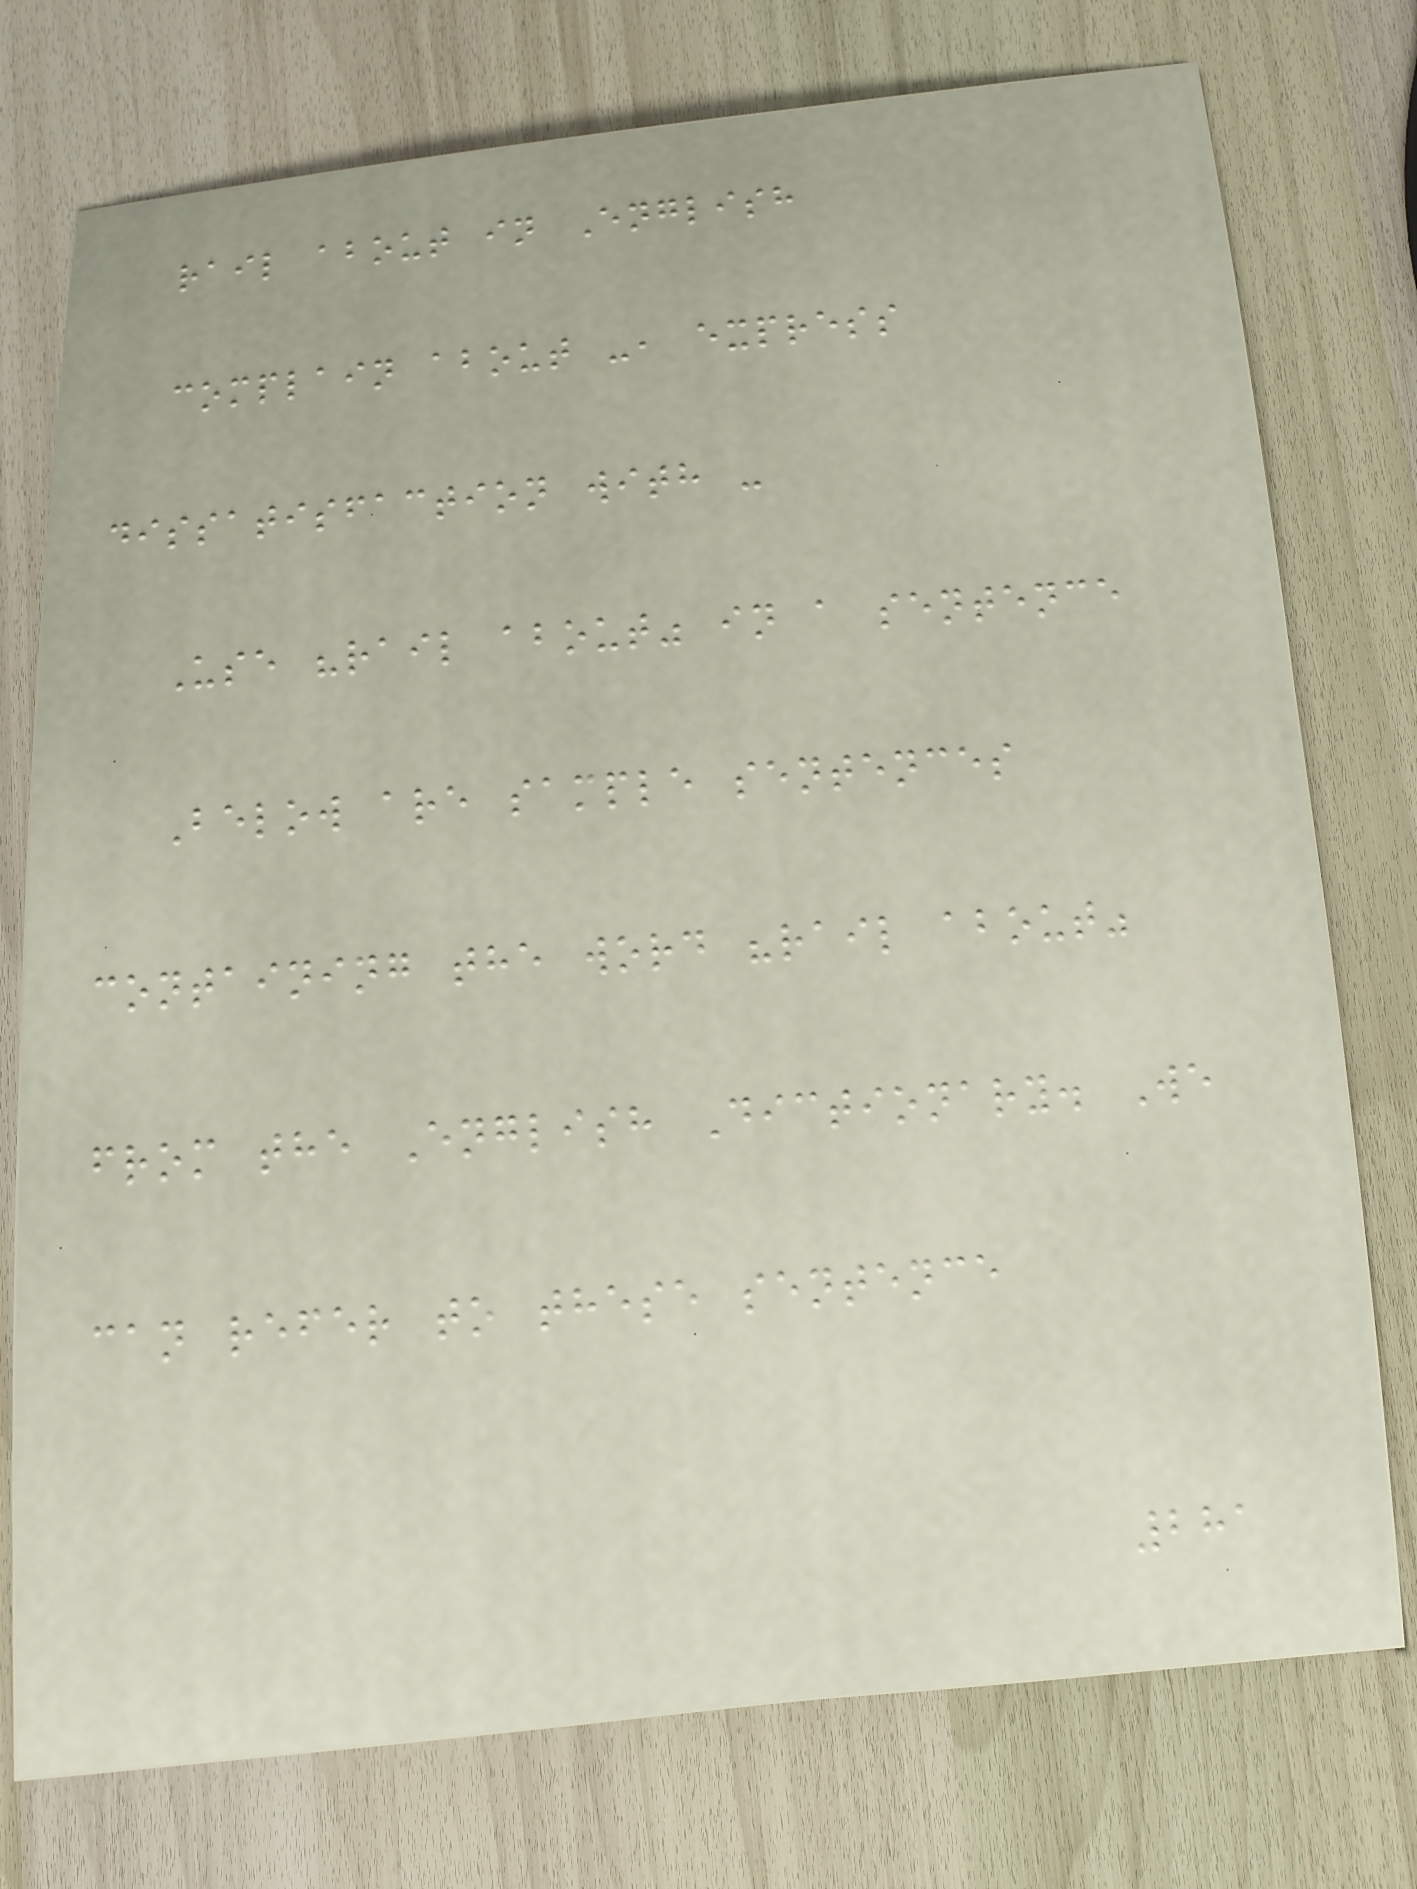rail about in English
complain about -, express
dissatisfaction with -
Use "rail about" in a sentence
Below are sample sentences
containing the word "rail about"
from the English Dictionary. We
can refer to these sentence
281
